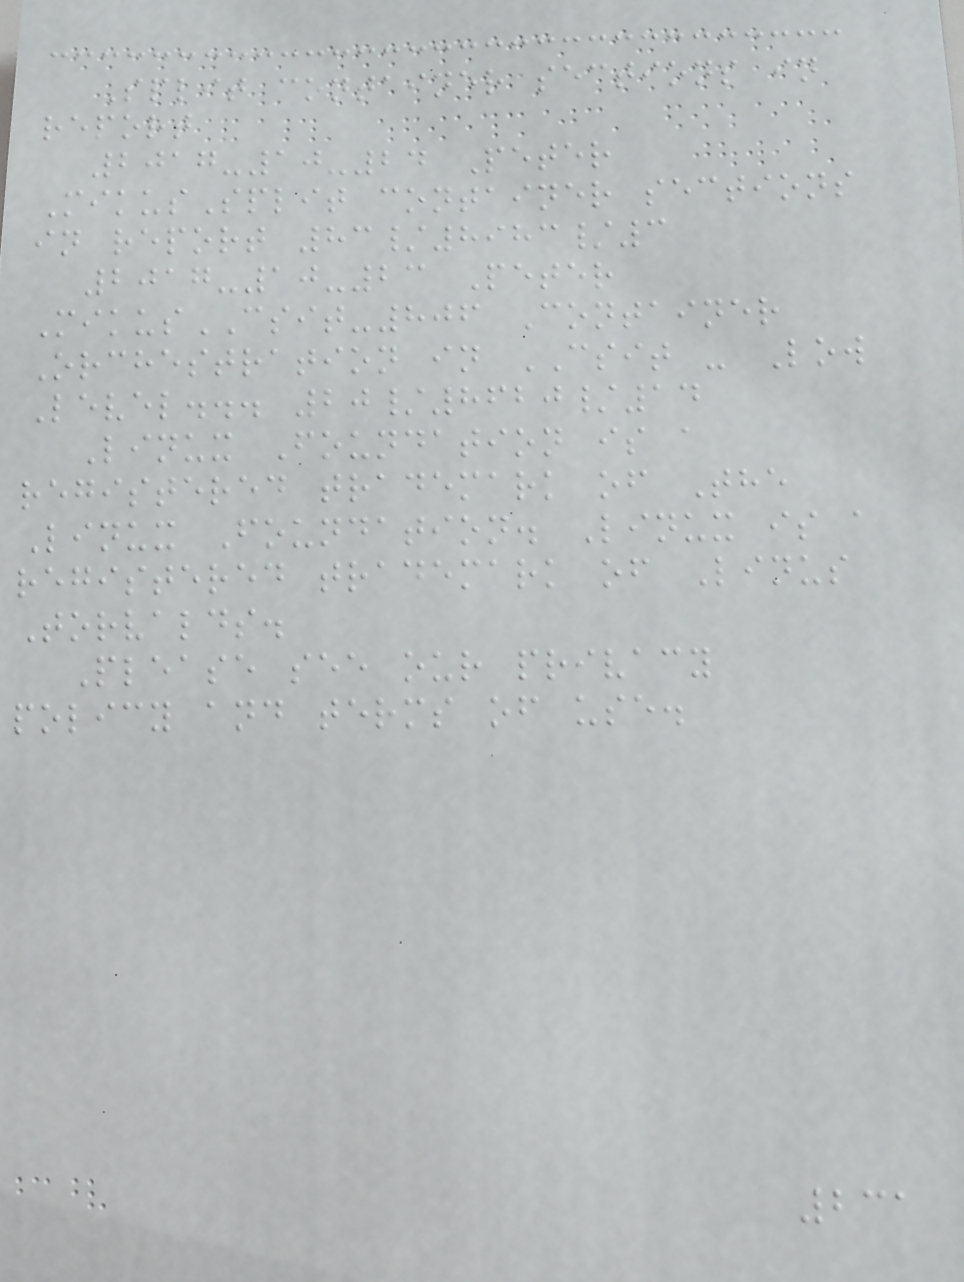Split container sections in
report
2017-10-24 Peter
MikusSplit container sections
in report 83/8983/3
2017-10-23 Peter
MikusCSIT-806 Container
Orchestration in CSIT - Low
Level... 20/8620/14
Linux Foundation is a
registered trademark of The
Linux Foundation. Linux is a
registered trademark of Linus
Torvalds.
Please see our privacy
policy and terms of use.
231
